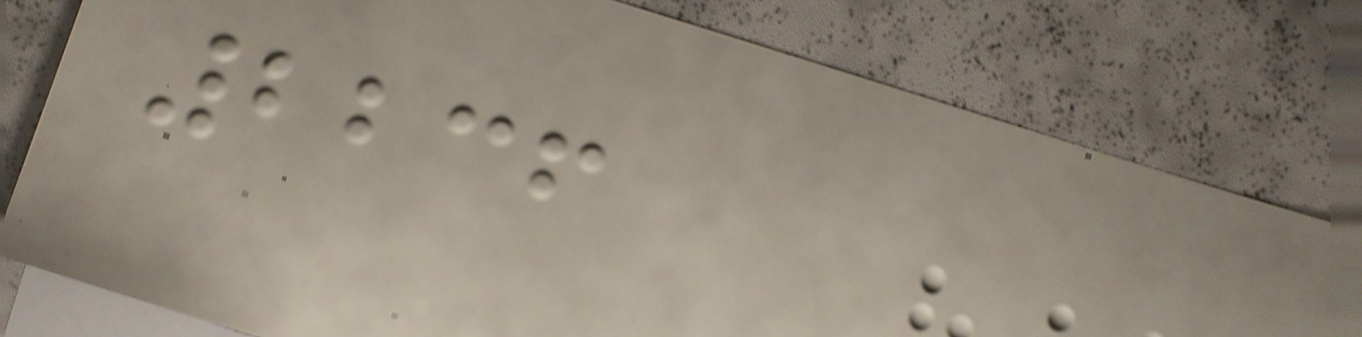2236
